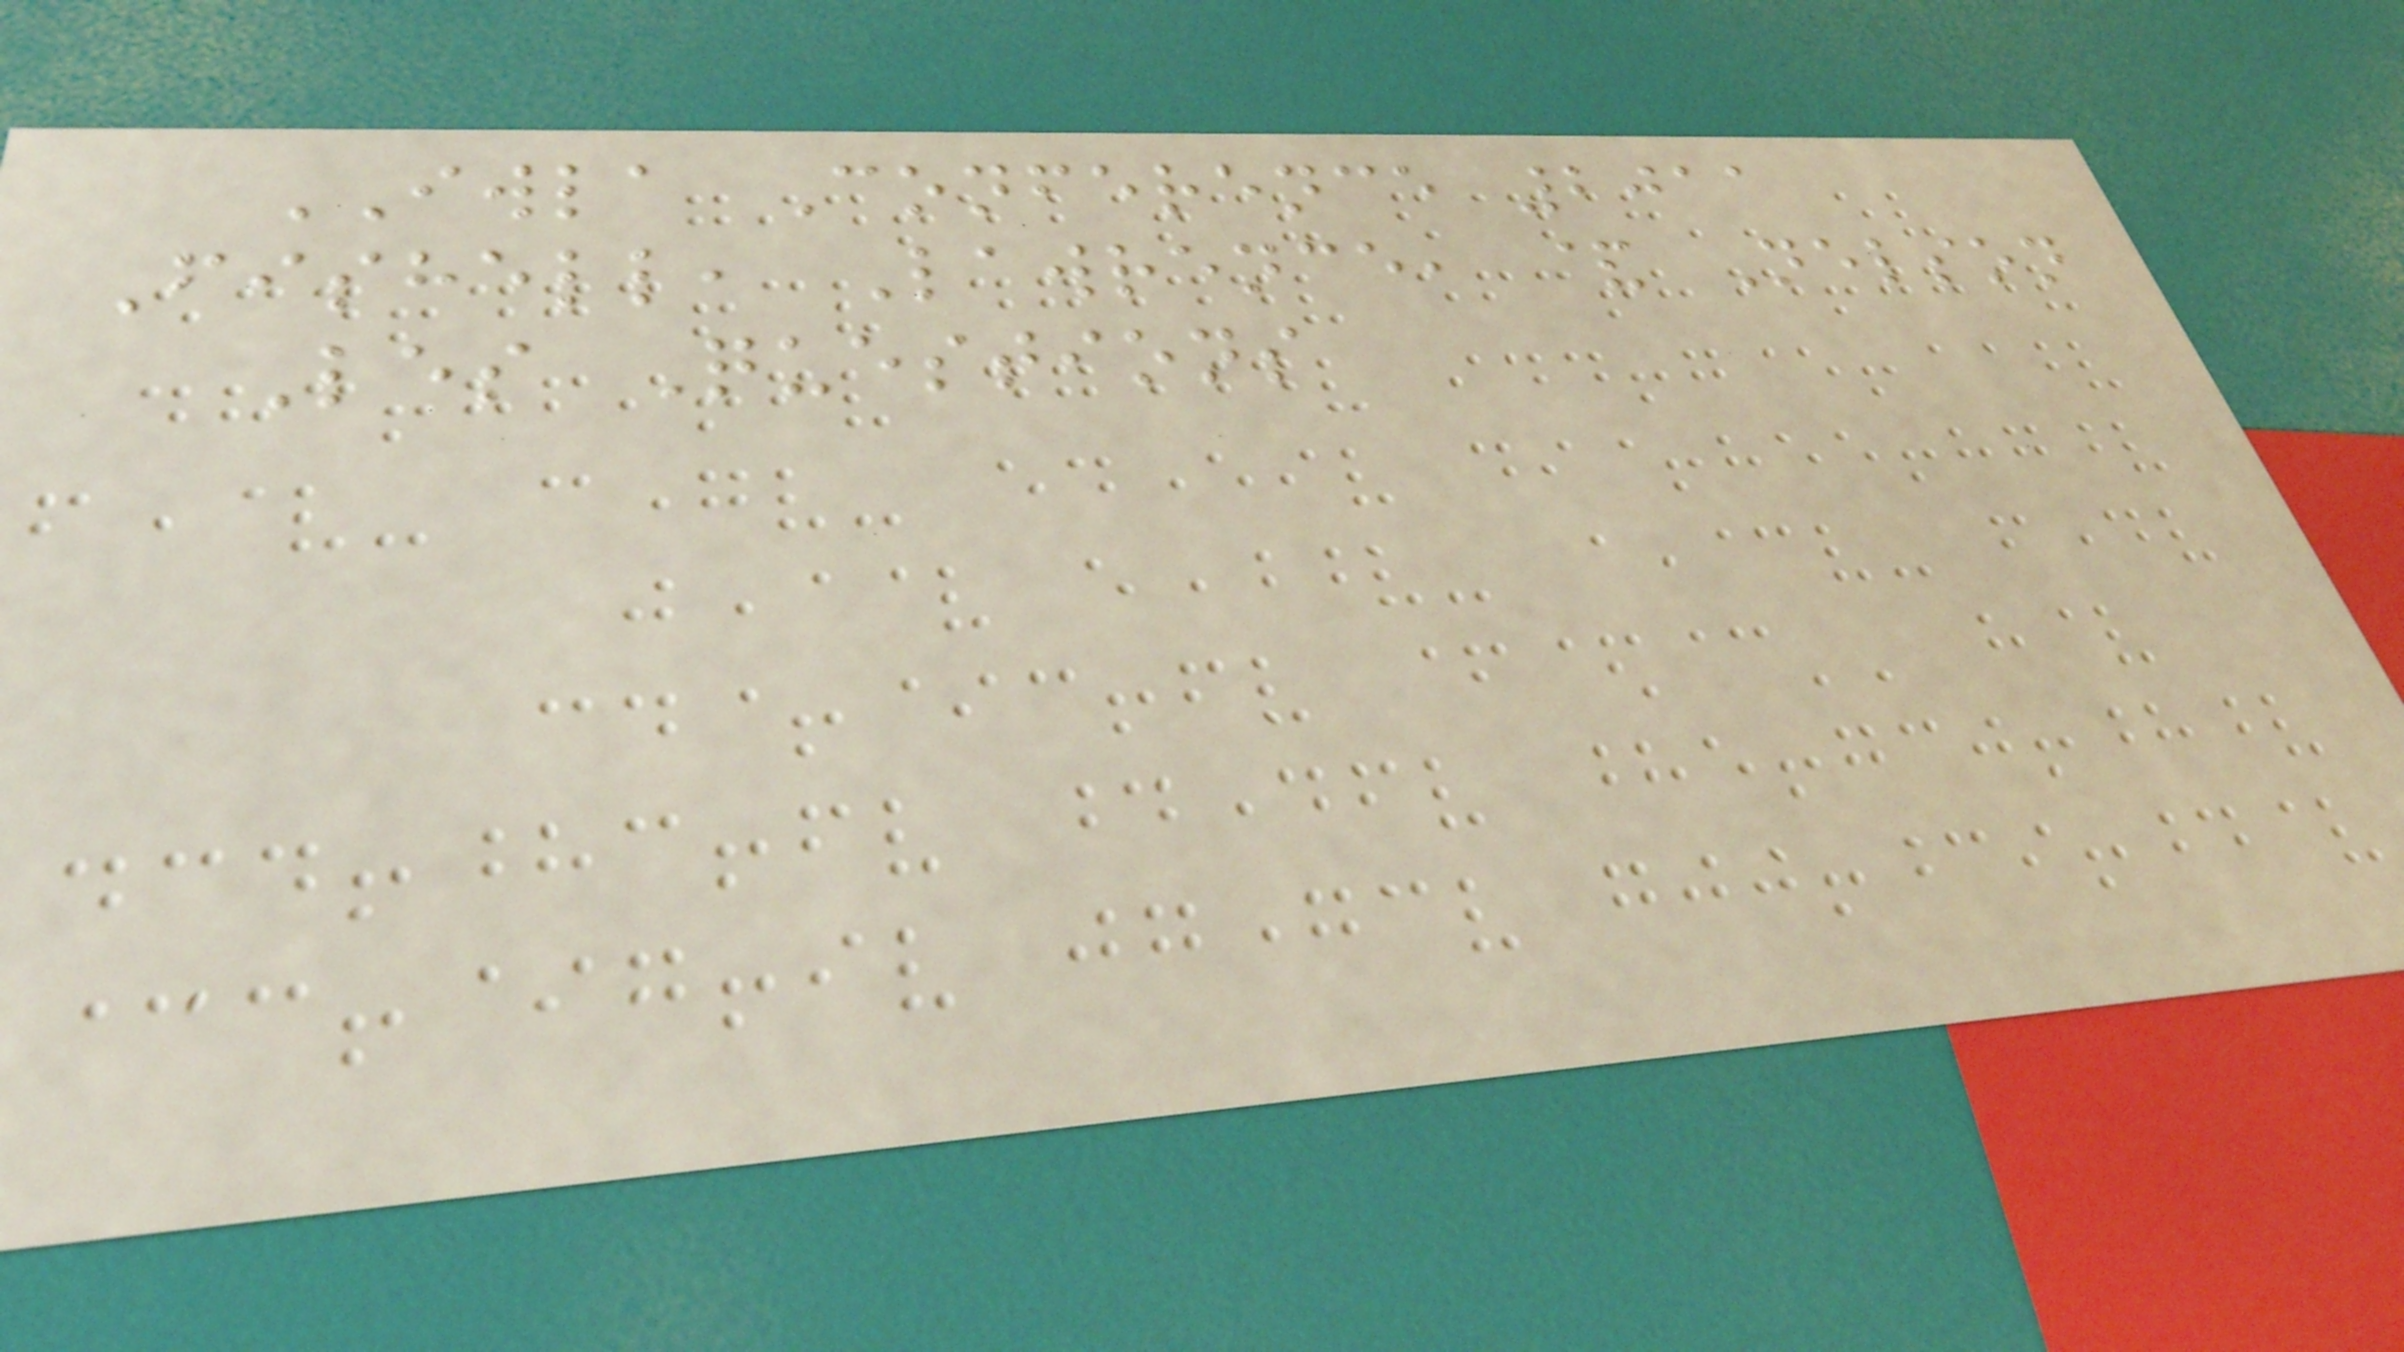IWLA Conference 2011
Fishell, Lawrence, & Nelson
Les Questions
